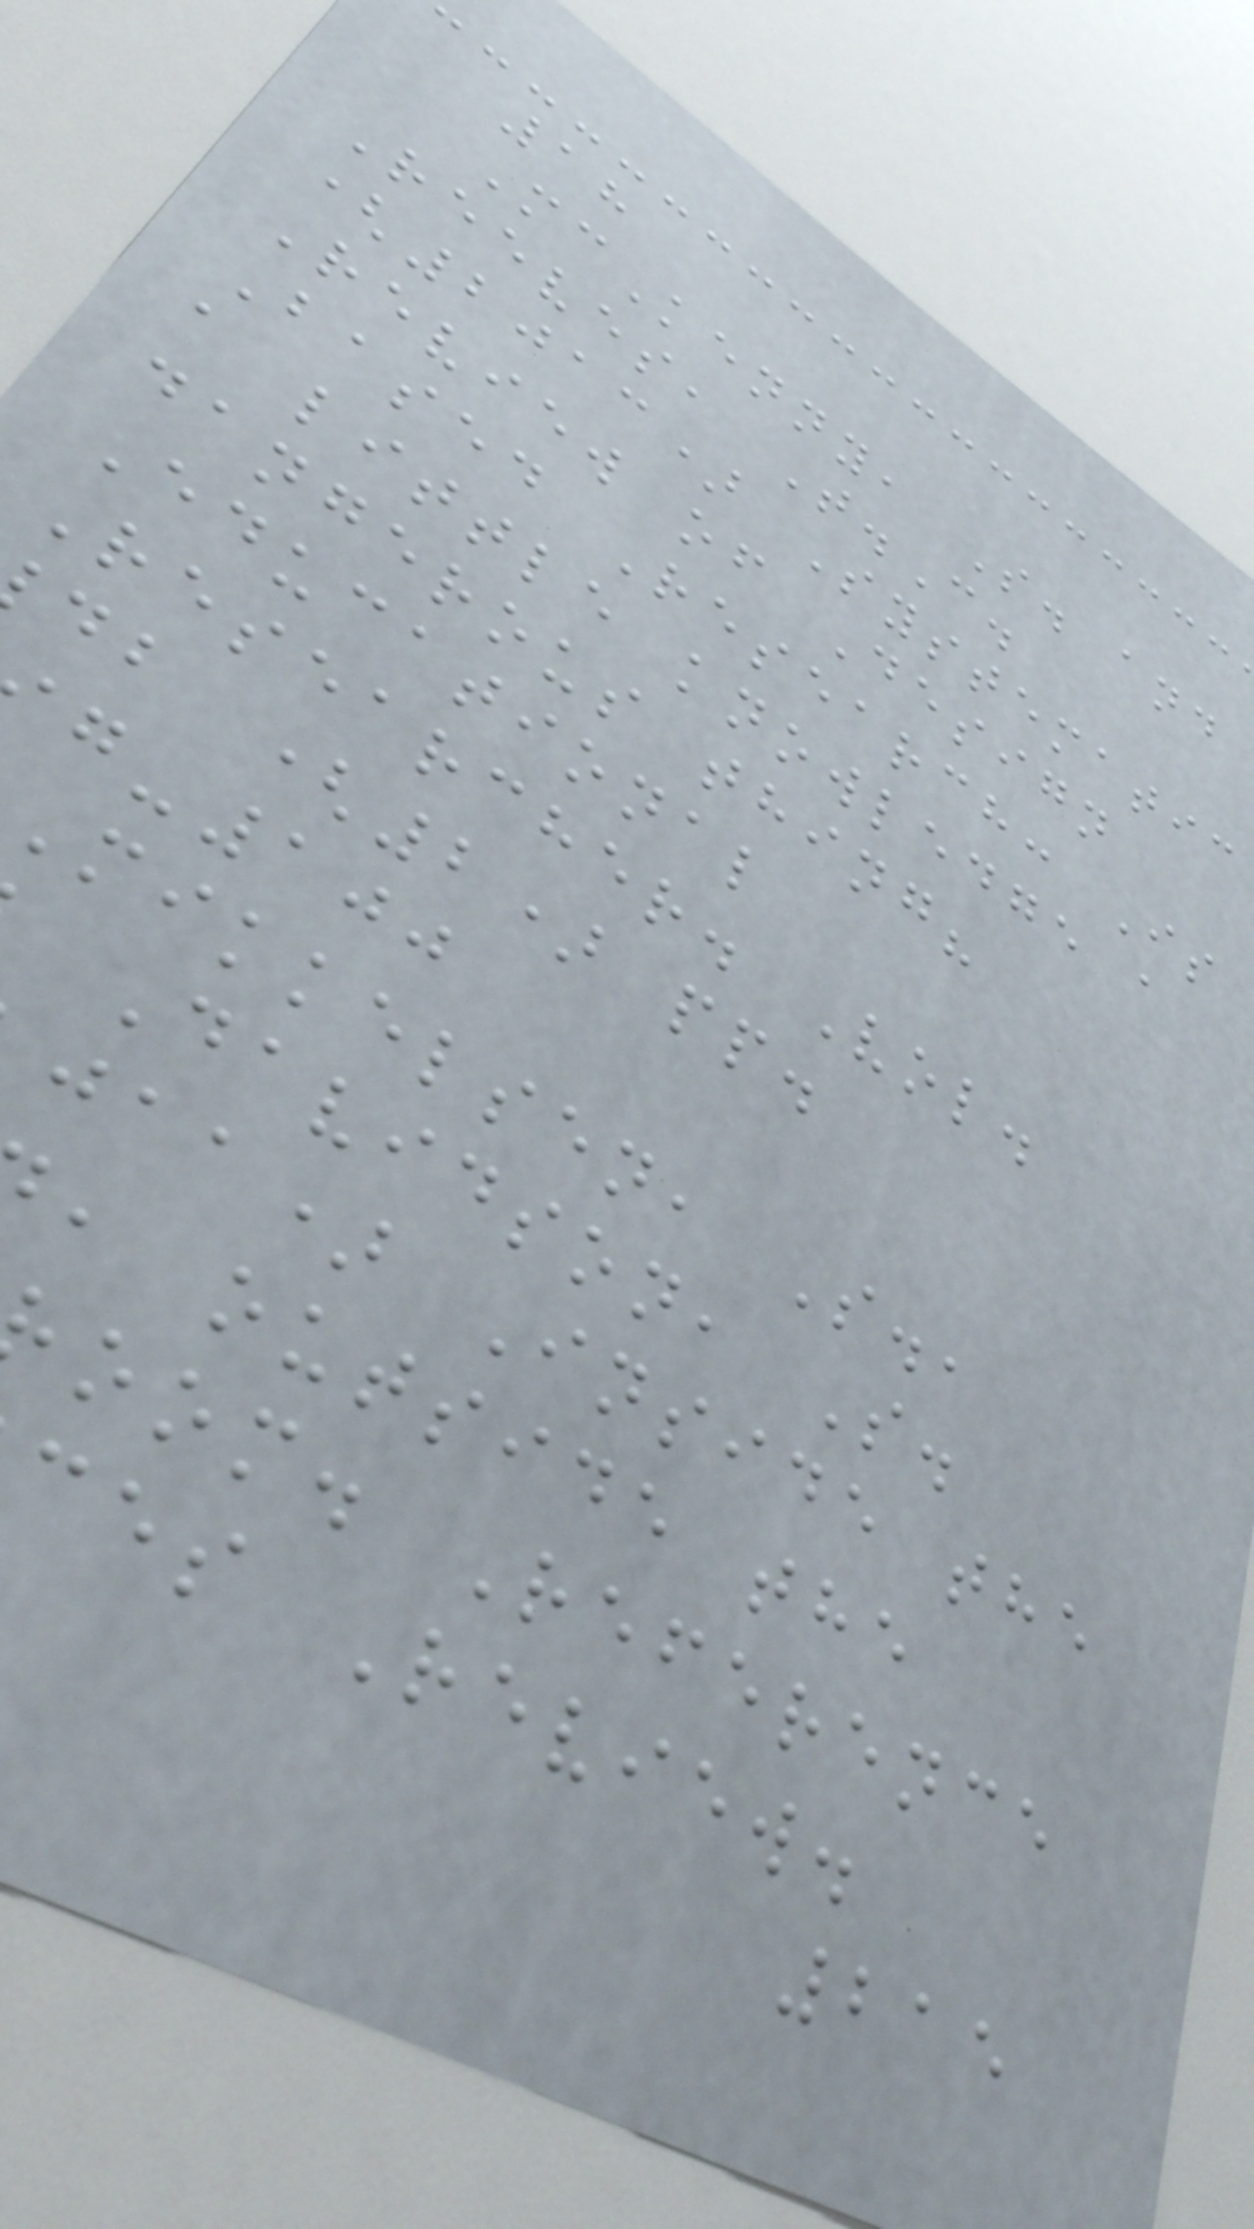18
McKenny, S. and
Reeves, T.C.
(2013) Systematic
Review of Design
Based Research: Is
a little knowledge a
dangerous thing?
Educational
Researcher. Vol.
db (2) pp.
-100
Mikkelsen, S.,
Davidson, S.
jaa) Inside the
, outside the
oom. Reference
ces Review.
215
